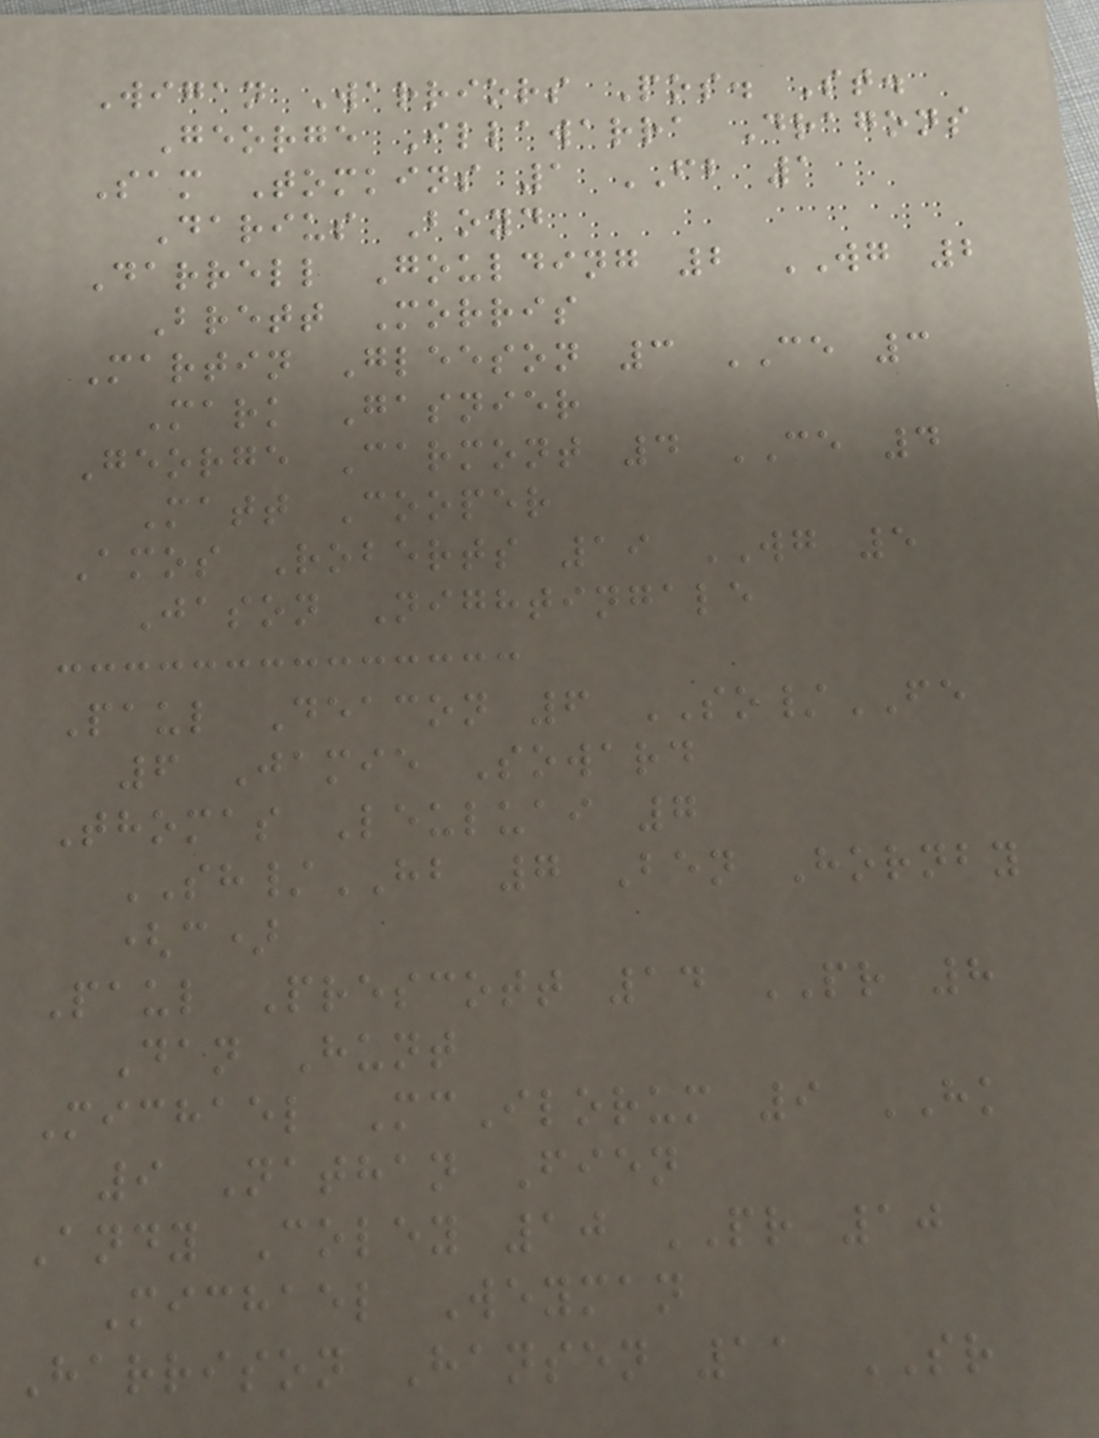Wigan Warriors Pos. St.
George Illawarra Dragons
Sam Tomkins 1 FB 1
Darius Boyd
Darrell Goulding 2 WG 2
Brett Morris
Martin Gleeson 3 CE 3
Mark Gasnier
George Carmont 4 CE 4
Matt Cooper
Amos Roberts 19 WG 5
Jason Nightingale
Paul Deacon 6 SO/FE
6 Jamie Soward
Thomas Leuluai 7
SH/HB 7 Ben Hornby
(c)
Paul Prescott 14 PR 8
Dan Hunt
Michael McIlorum 9 HK
9 Nathan Fien
Andy Coley 10 PR 10
Michael Weyman
Harrison Hansen 11 SR
